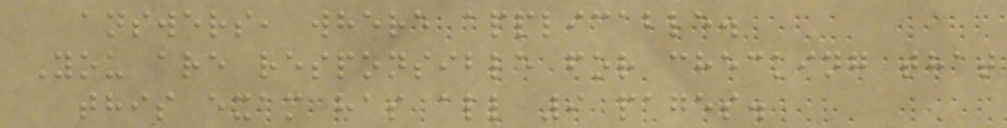answers, where applicable.
You are responsible for checking that
this exam has all 9 pages.
